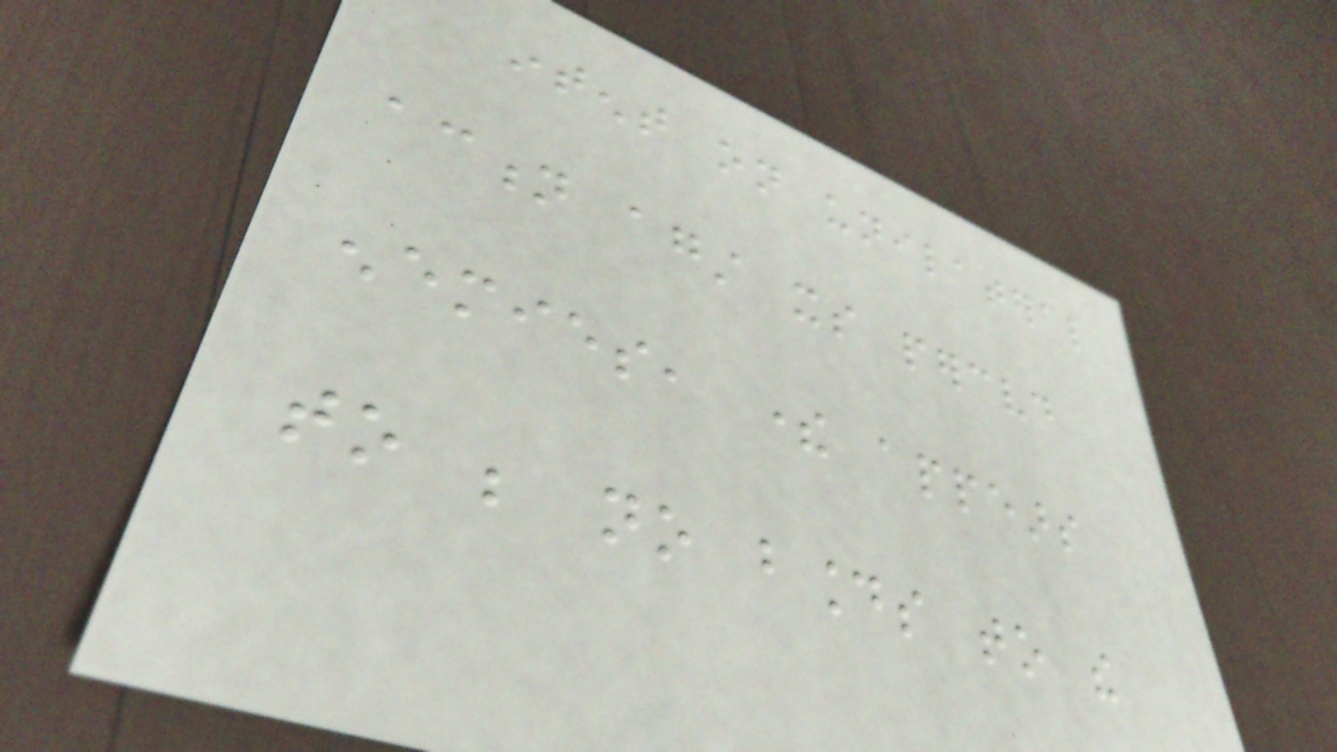intent on unilateral
action against its perceived
enemies, there appears
to be no bounds to the
